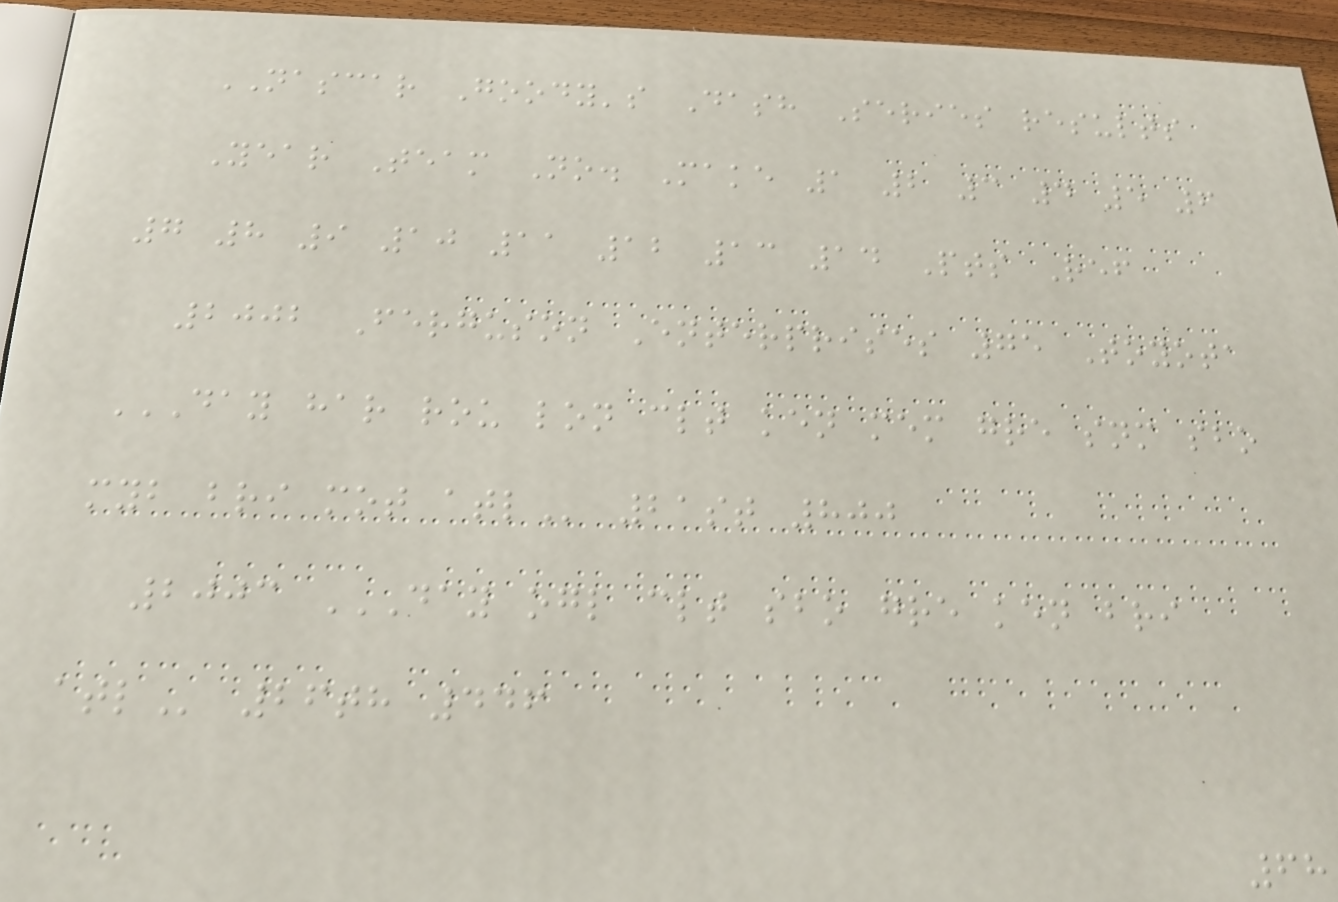NASCAR Goody's Dash Series results
Year Team No. Make 1 2 3 4 5 6
7 8 9 10 11 12 13 14 Pts Ref
2002 Ferguson Enterprises 75 Toyota
DAY HAR ROU LON CLT KEN MEM GRE SNM SBO
MYB BRI MOT ATL 21st 800
2003 DAY OGL CLT SBO GRE KEN BRI
ATL 26th 446
68
